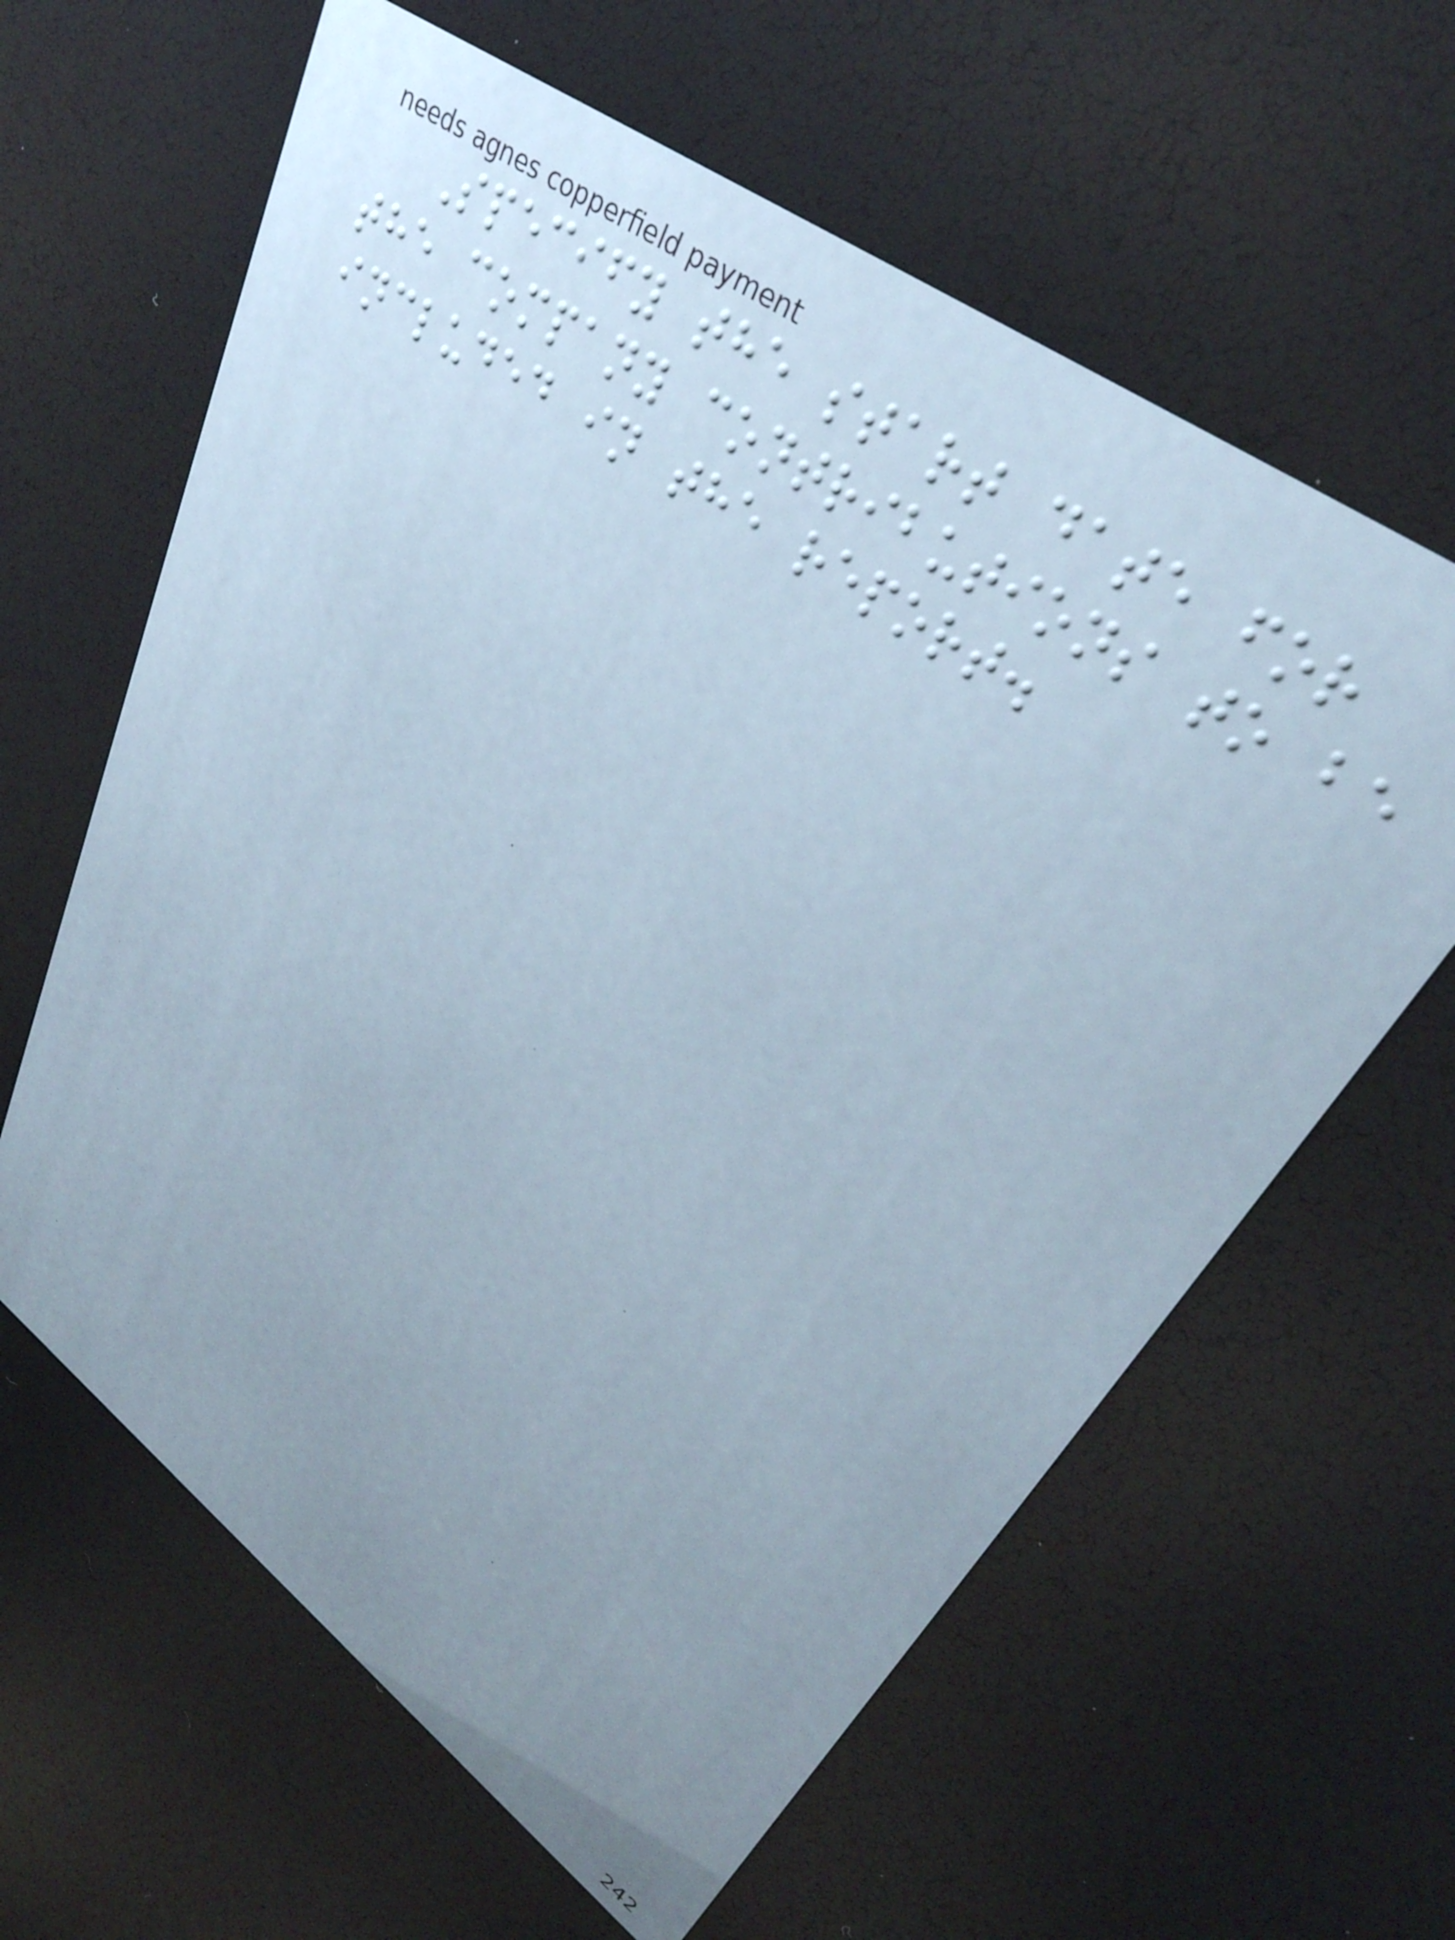Specify the start date for
the company contributions to be
included in the report.
